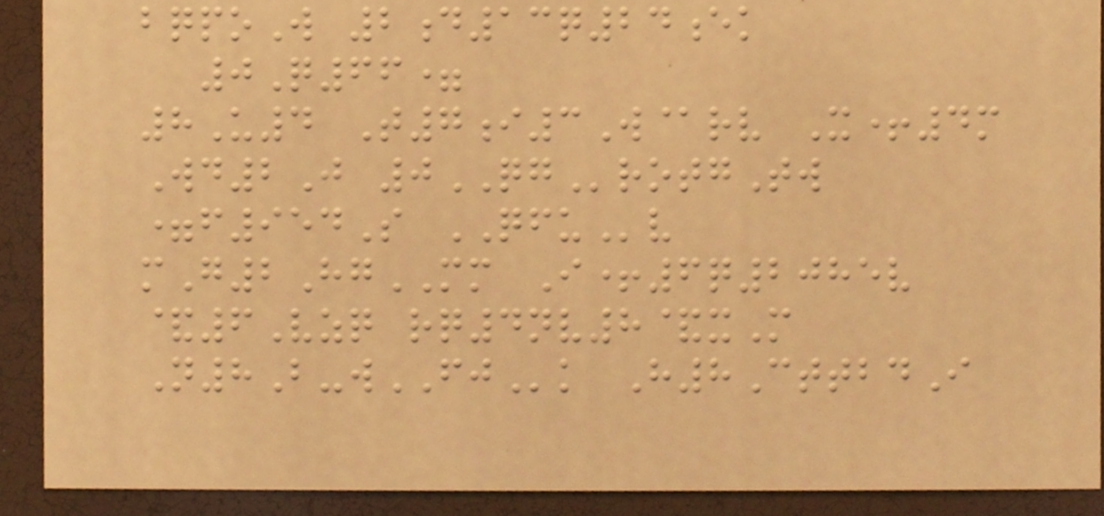bqpoW 2d13q24ek
0Q66=
8U4 T7i3W@rv X+4m
Wd2J 0QGrotgTw
=f954S QFUv
mG2HgMM I+6q2085v
&6Vzq rq4nv8&xM
N8B-wFJk H8CttbdI
